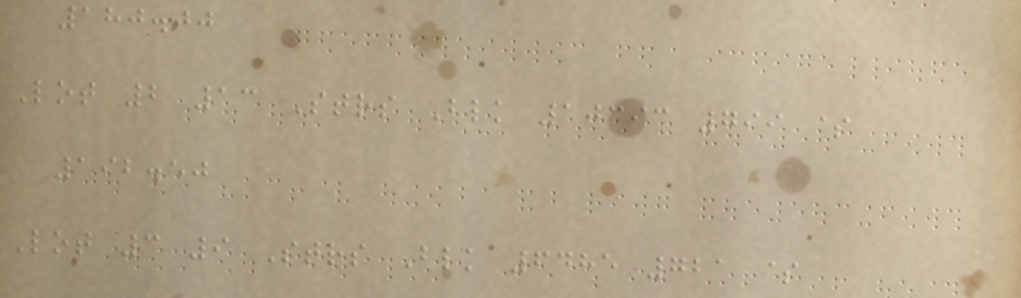180.00
Lot 2 13 Strs Blk 10393 799 $
192.50
Lot 3 9 Strs Blk 6485 721 $
